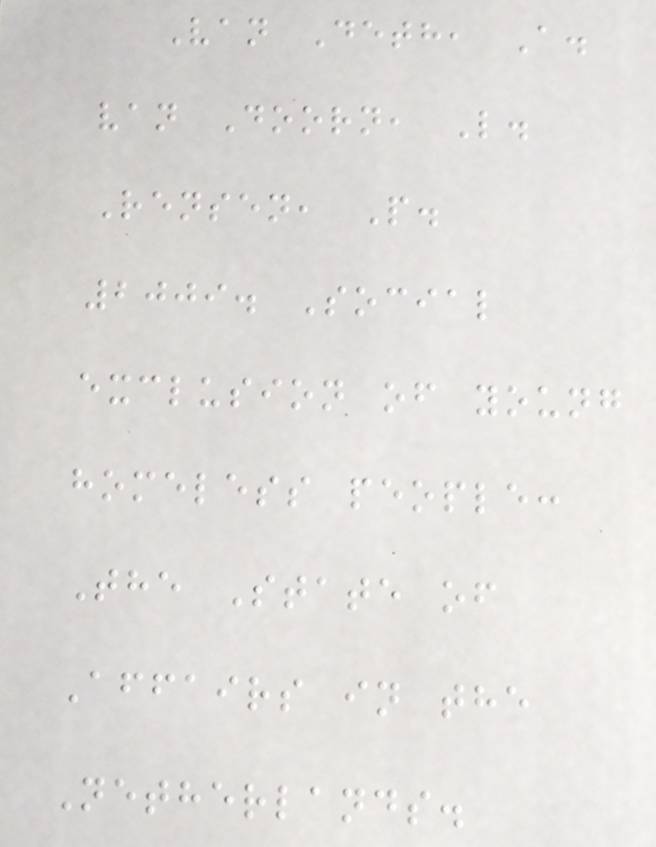Van Deth, A.
van Doorn, L.
Rensen, P.
2009. Social
exclusion of young
homeless people:
The State of
Affairs in the
Netherlands.
